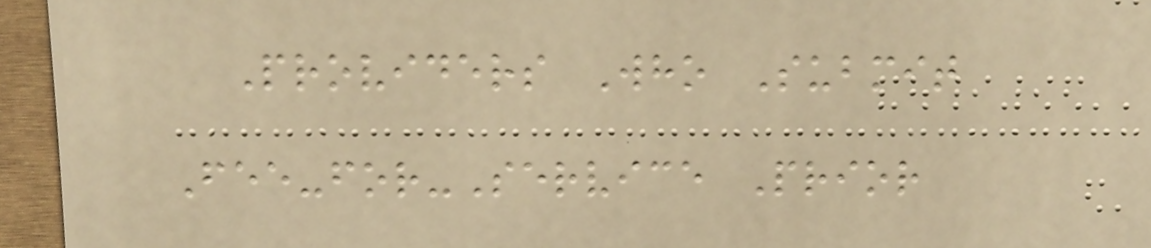Providers Who Submit
Fee-for-Service Prior
